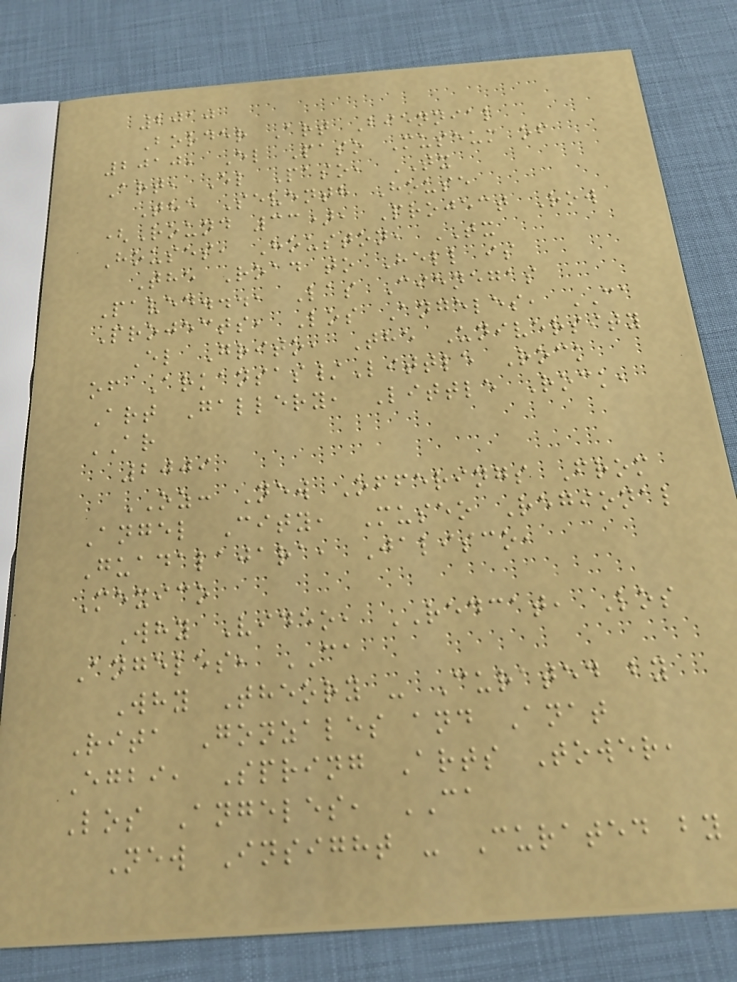2010
Border Art Biennial
2010, El Paso Museum of
Art, El Paso, TX
The Seventh House
(Round 33), Project Row
Houses, Houston, TX
The Road to Hell is
Paved..., Las Cienegas
Projects, Los Angeles, CA
El Grito, The University
of Arkansas/Little Rock
Art Gallery, Little Rock,
AR
2009
OZ: New Offerings From
Angel City, Museo Regional
Guadalajara, Jalisco,
Mexico
Why Video, REDCAT, Los
Angeles, CA
Why Theory - Curated by
Rita Gonzales and Anat
Egbi, Spring Arts Tower,
Los Angeles, CA
New Insight - Curated by
